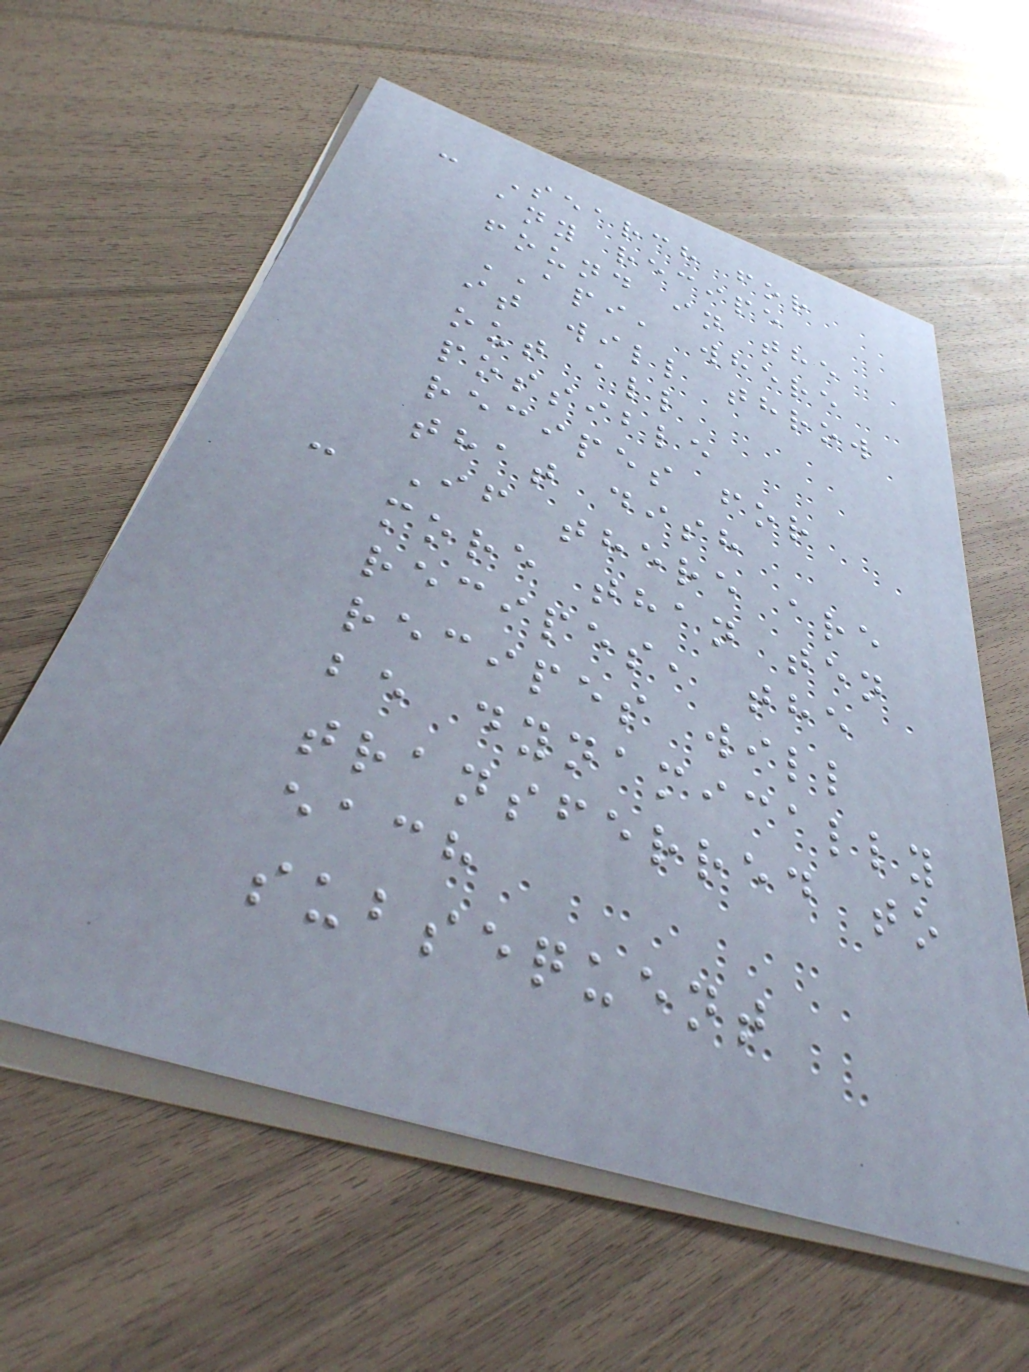- Search for
any recipe
found in the
API, where
it will throw
out all
possible
recipes for
that dish
- If there are
more than ten
recipes, the
recipes will
be dynamically
transferred to
each
subsequent
